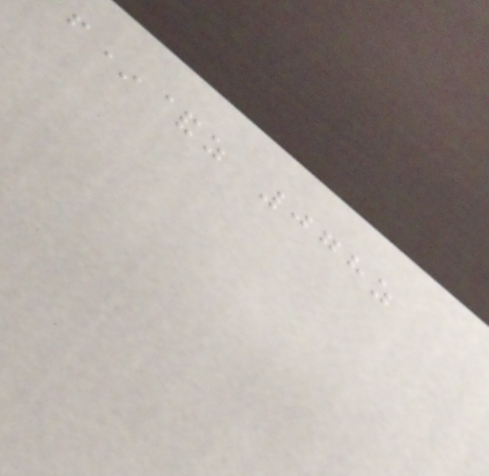f*&z 078z
